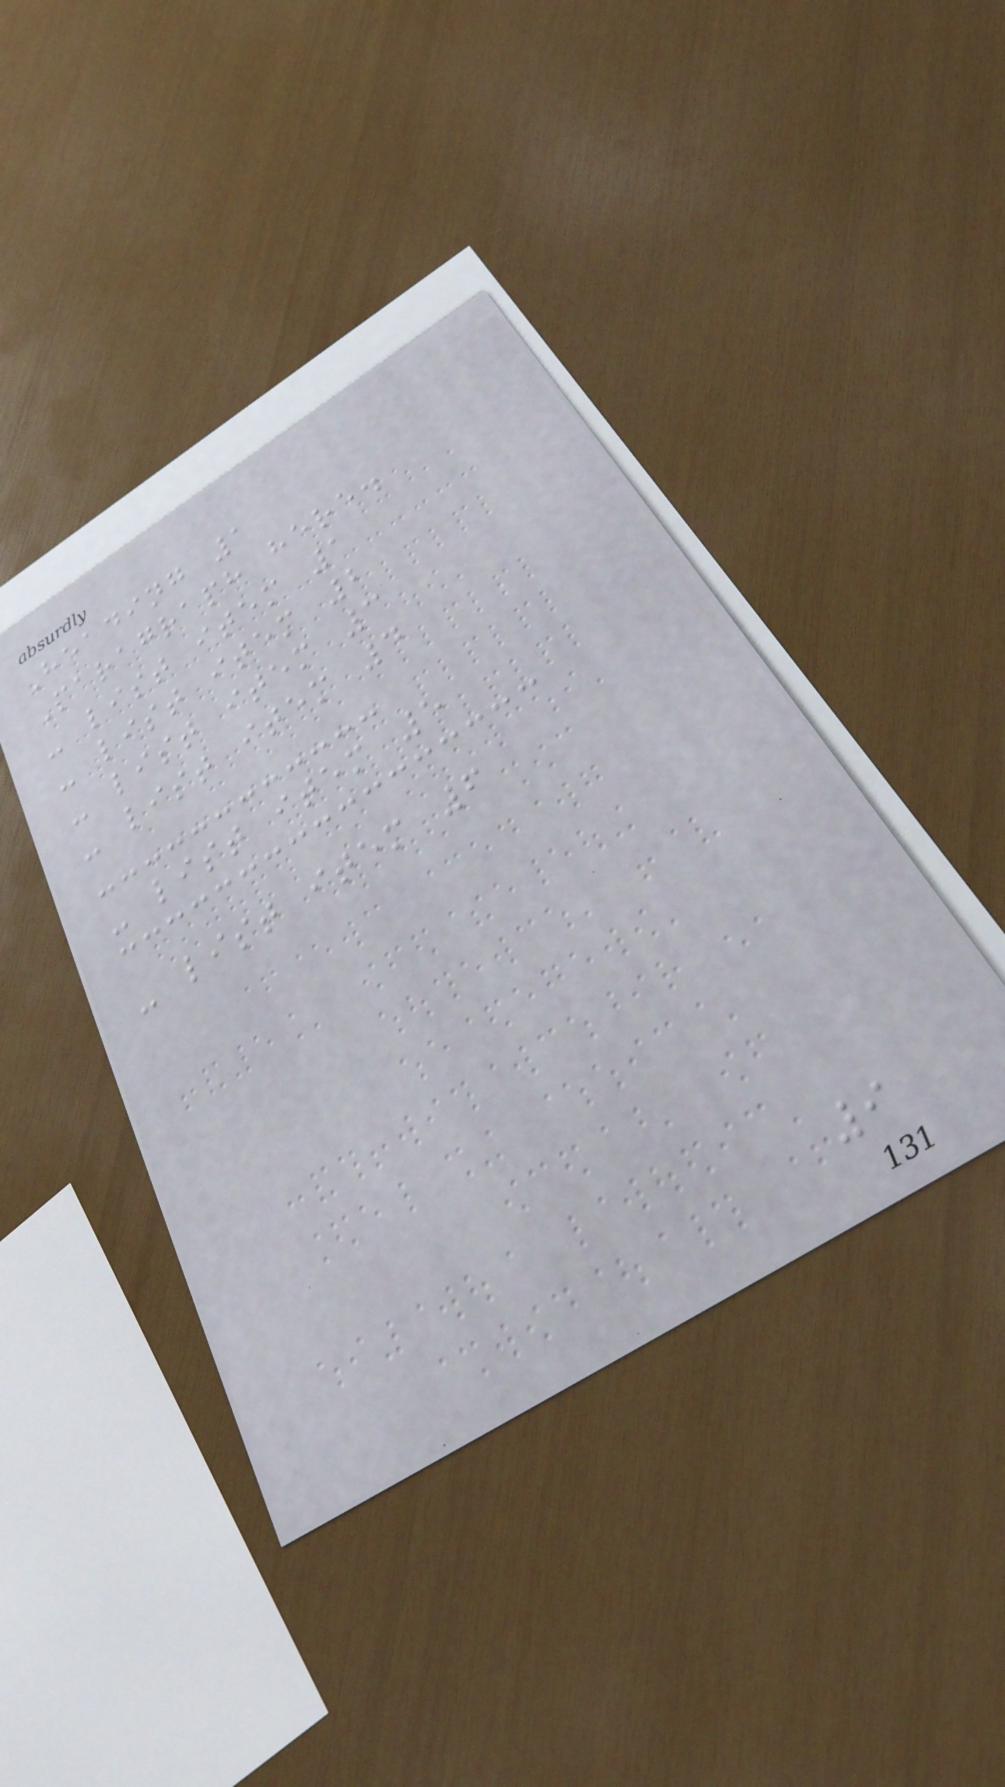Heading 1
Paragraph here.
- list item 1
- list item 2
- list item 3
- list item 4
- list item 5
- list item 6
9
